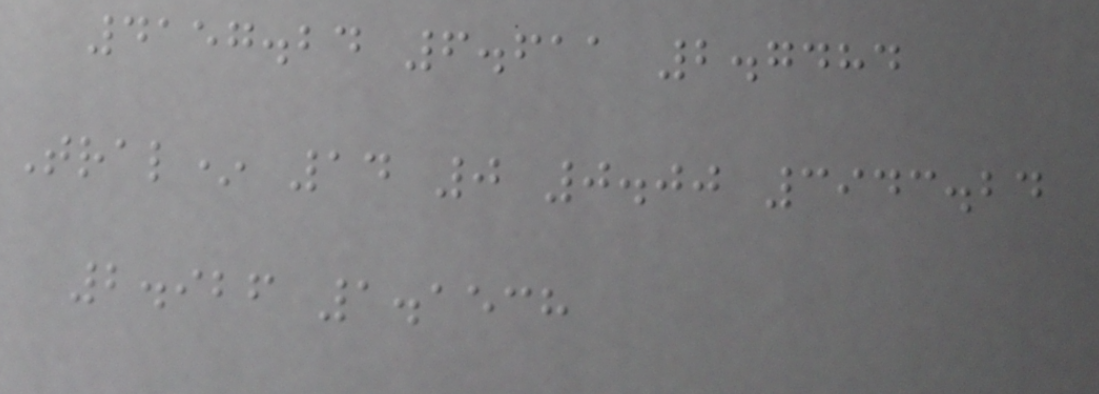4157.24 6.611 2.7484
Tral* 14 0 0.00 3943.24
2.926 1.1538
